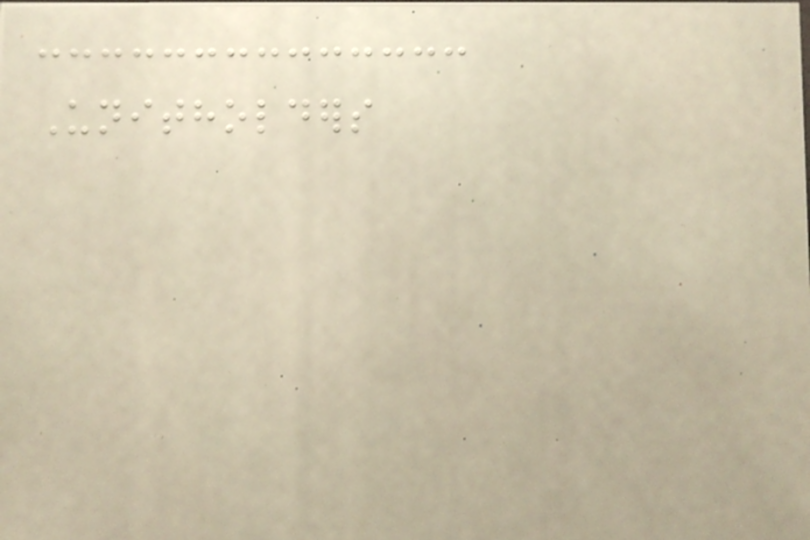Unitholders
